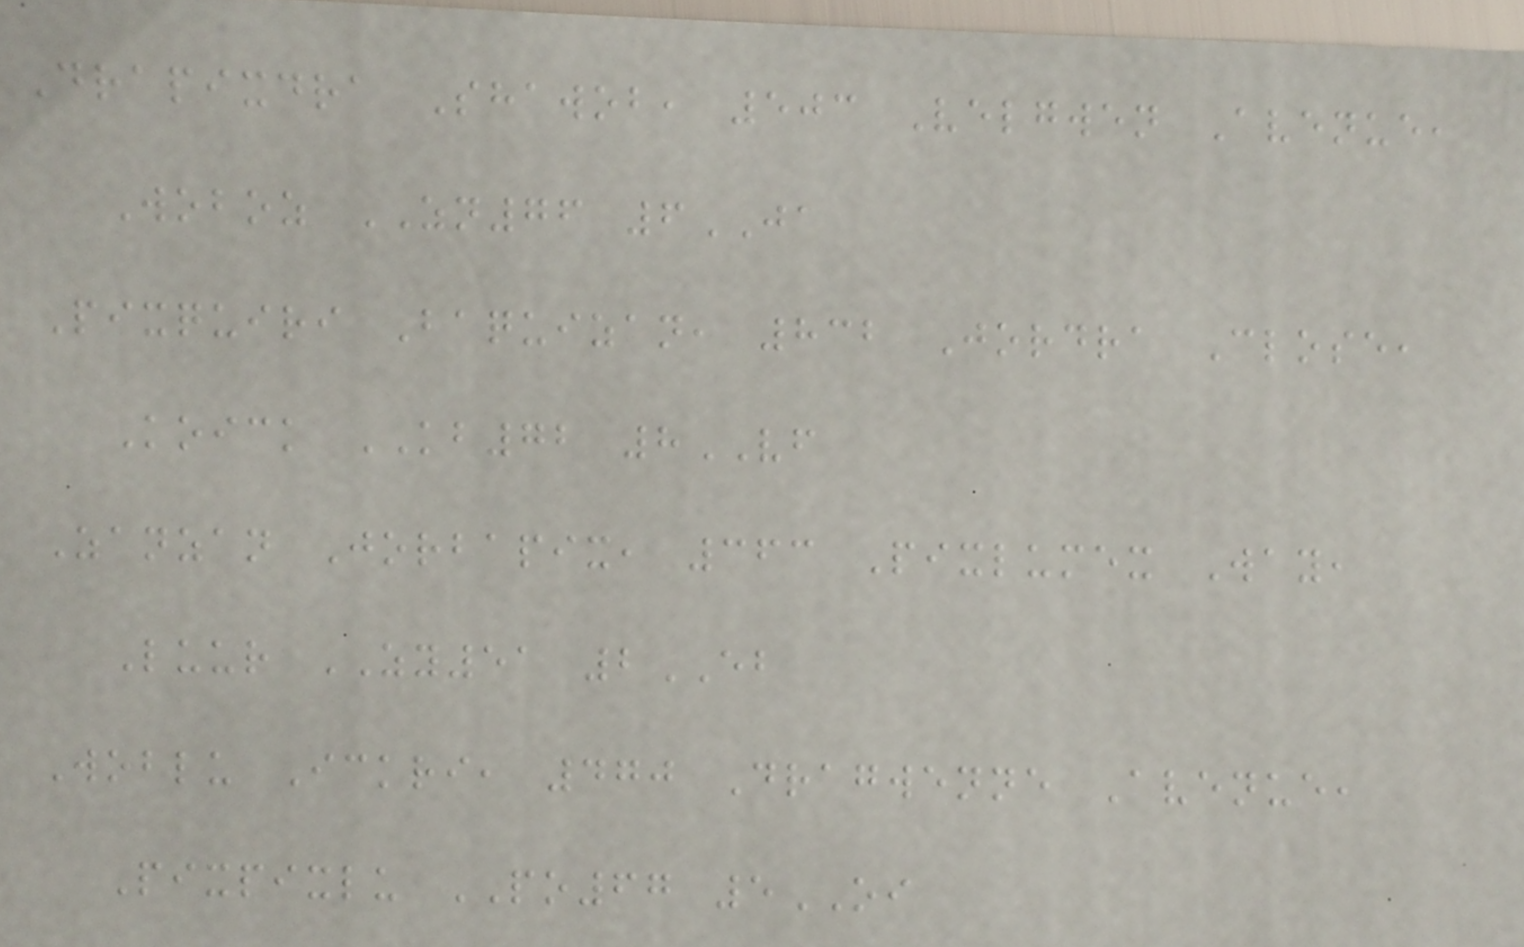Drapixdra Shawob, 503 Velgwen Avenue,
Woboz ZN76 6JA
Pixquiri Baquizan, 832 Jordra Close,
Koick KB72 8VF
Zanzan Jorbapix, 363 Pixlumex Way,
Luur ZY51 2EB
Woblu Ickri, 470 Dragwenne Avenue,
Pixpixlu PO67 5OI
